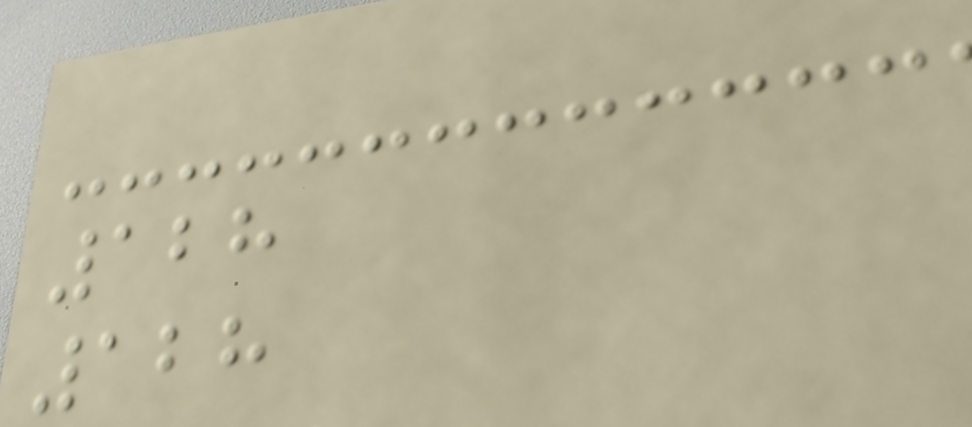128
128
